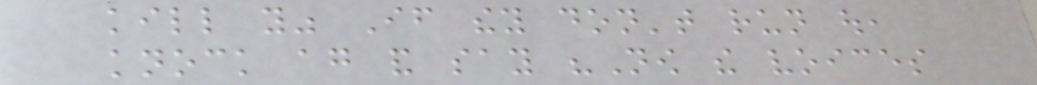kill you" If they don't run out,
knock again and say "Now the voices
